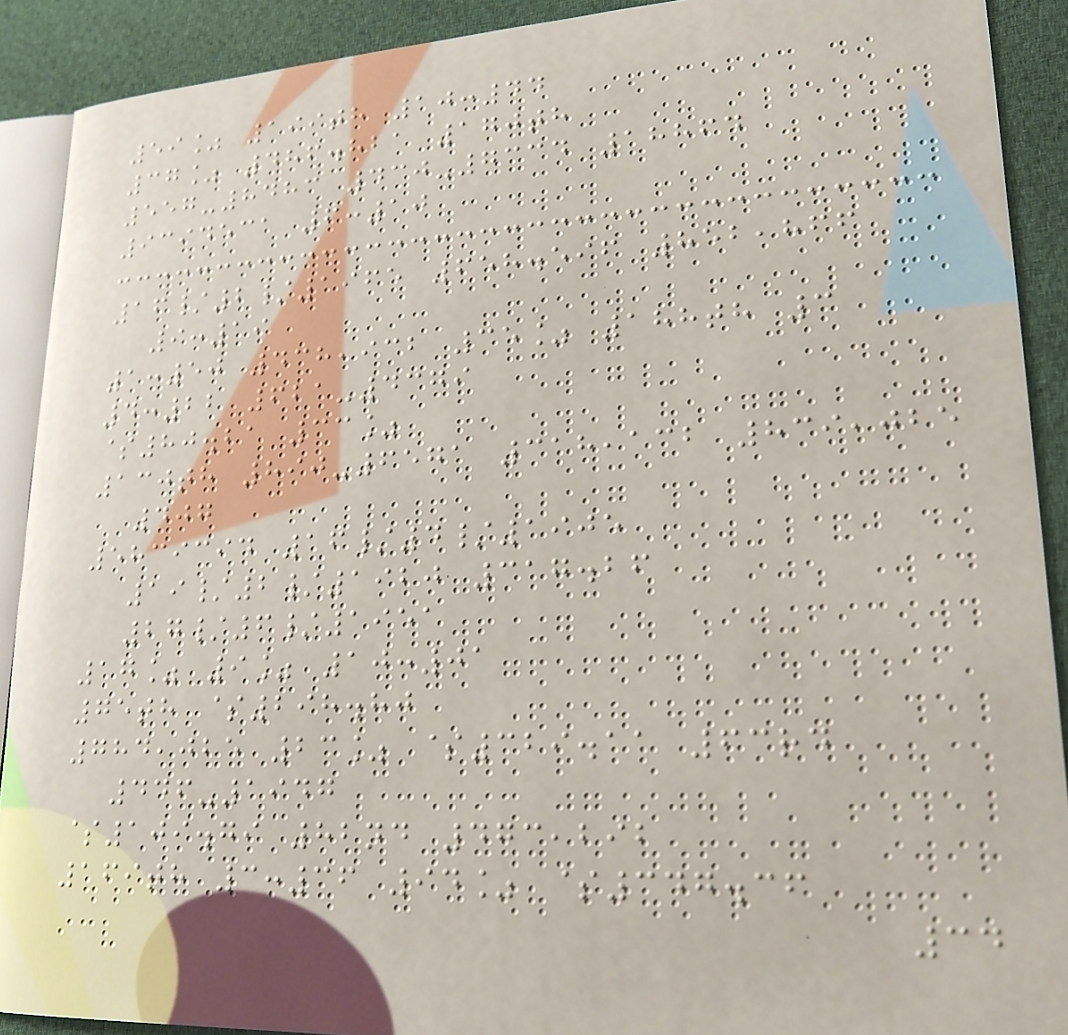59% 199th 10:44
37% 486.821 170th
557-8483 430-7334 18864
9394531 6:10
16/2/1965 658.596 852,866
9:19
1:50 438,932 35% 188th 3
4:22 621-4379
$80.21 33%
130th 890-6571 318,132 839,025
407
5839394 16/4/1905
19/2/1920 317.26
27/6/1951
17% 9% 10:01
75th $298.80
784,025 23% $329.11 63rd
446-1947
$109.79 82nd 473,292
169th 3:36 94% $347.36
34
